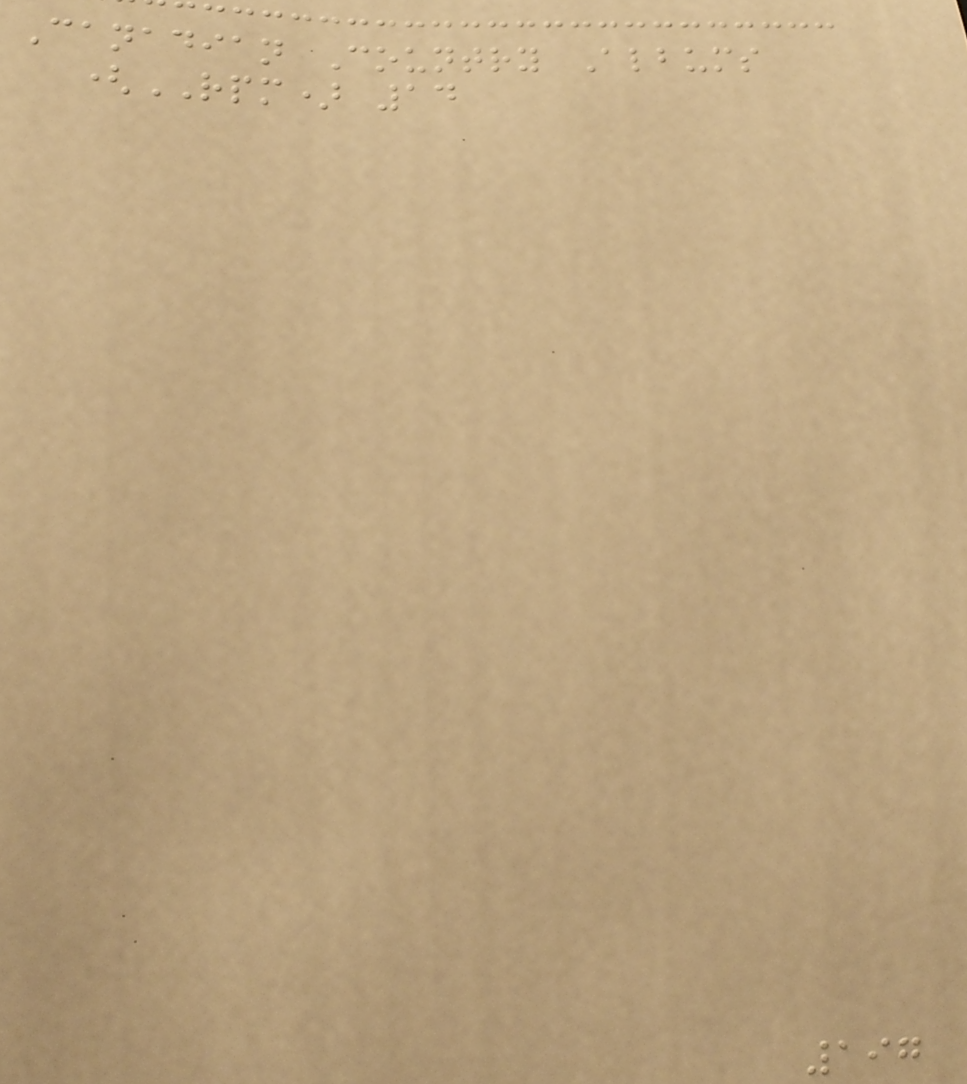Canadian Country Albums
(RPM) 14
197
